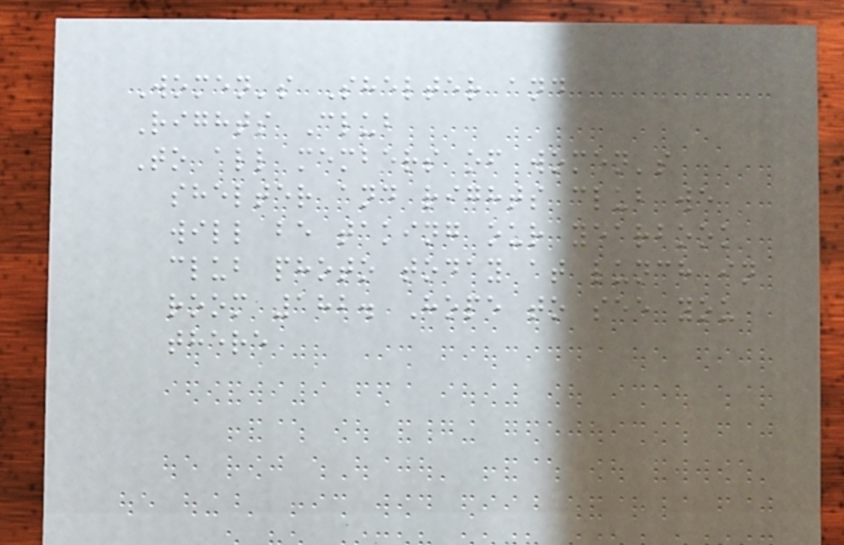Women's Shelter and
Rights Club
To all members of women's
shelter and rights club we
will be taking our yearbook
club photo today at lunch in
room 182. Hope to see you
there
